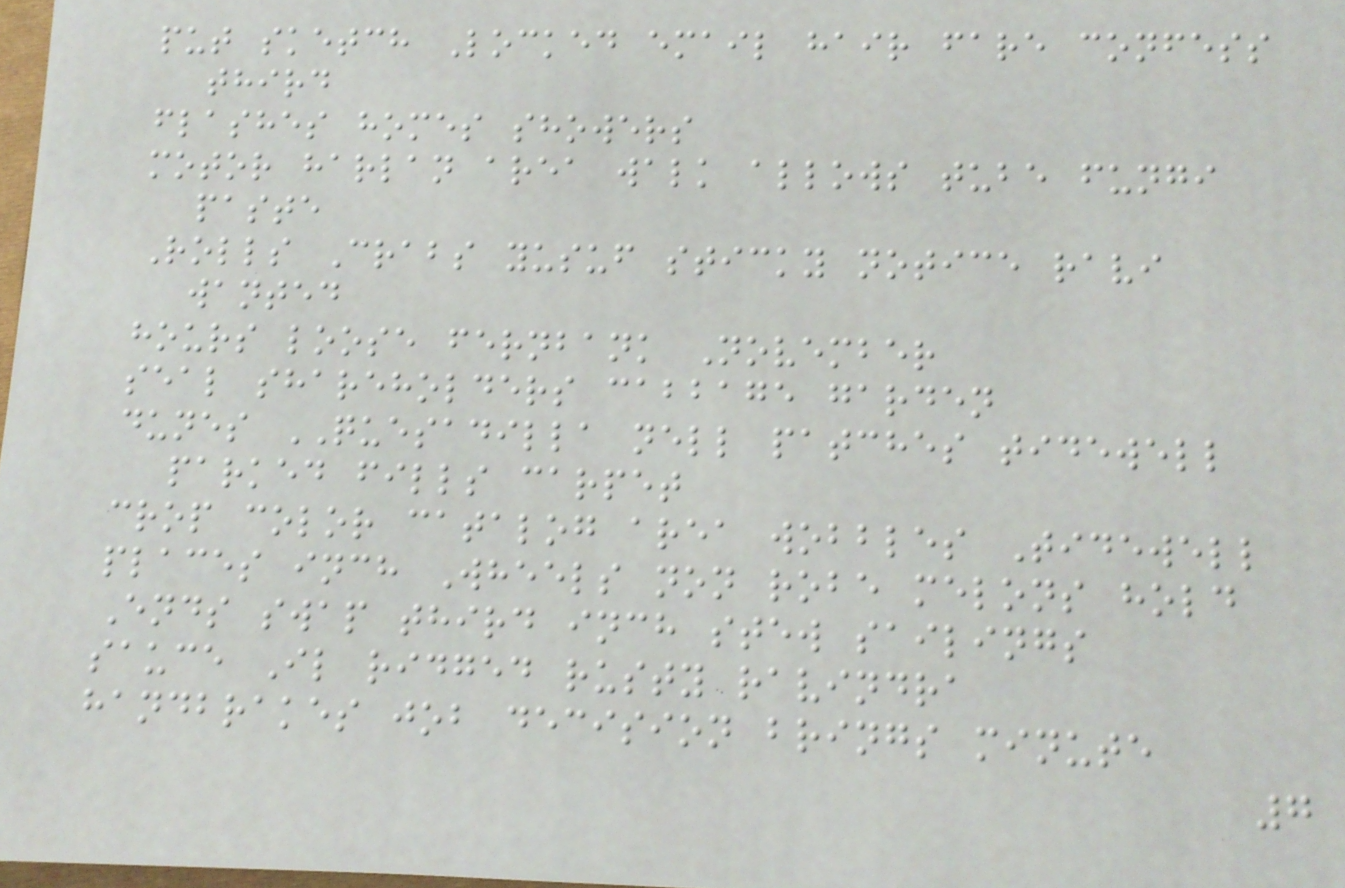put sketch Locked email hair fare confess
third
flashes homes showers
motor harlan area walk allows tube fungi
paste
Rolls Crabs yusuf sticky notice ravi
wanted
hours loose fernbank November
seal shareholders cabbage garden
dunes QUESADILLA nell patches tidewell
parked fills carpet
crop color catalog area wobbles Tidewell
places inch Wheels non robe melons hold
Ends swap third inch stew sailings
sauce Il ridged rusty ravindra
handbrakes job decision brings minute
7
